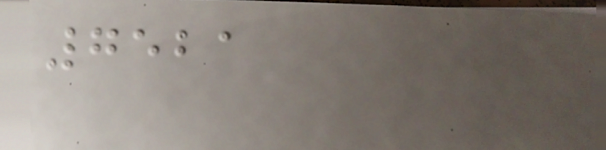7521
